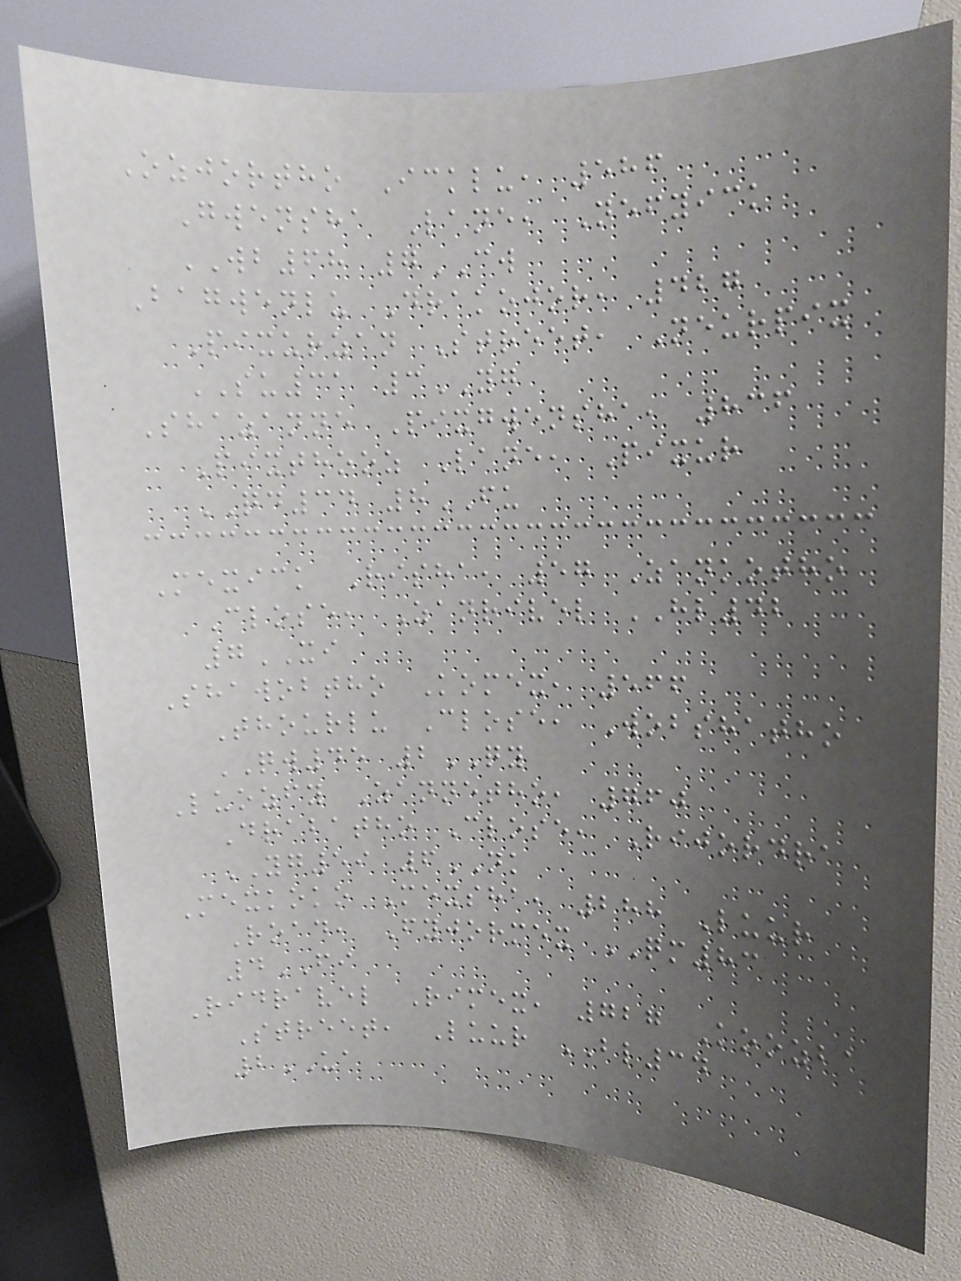Ozjortho Icklu, 586
Gwensha Lane, Nefyick
WB68 7CW
Bagwenlu Drakojor, 427
Pixurzan Street, Neurpix
SU31 3YG
Shazanne Pixgwensha, 836
Pixthooz Lane, Pixur
QD34 8FU
Mexick Risha, 57 Zankotho
Close, Zanrivel HL42
7XI
Shawobtho Komex, 566
Thourlu Close, Wobshatho
QW45 2QY
Luozfy Zannetho, 760
Drabatho Close, Rijordra
YG59 6NK
Mexkoko Mexsha, 288 Luur
Road, Fyjormex QM83
4FI
Ridravel Rimex, 727 Koozba
Street, Luur BL34
2UA
